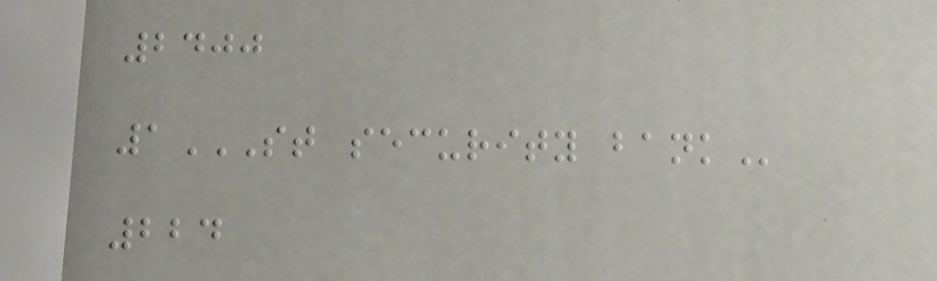2400
1ST SECURITY BANK
224
